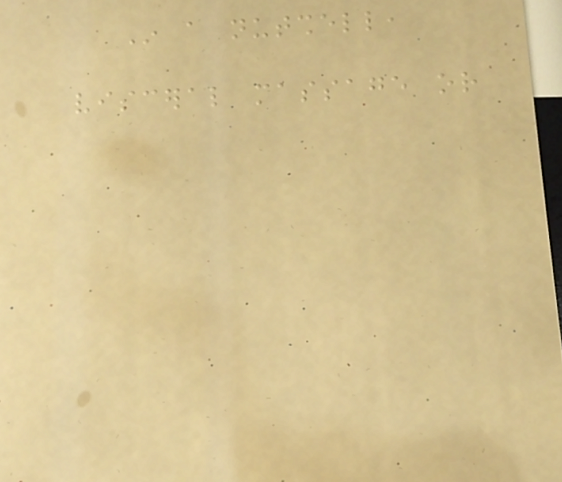In a nutshell,
visceral massage or
